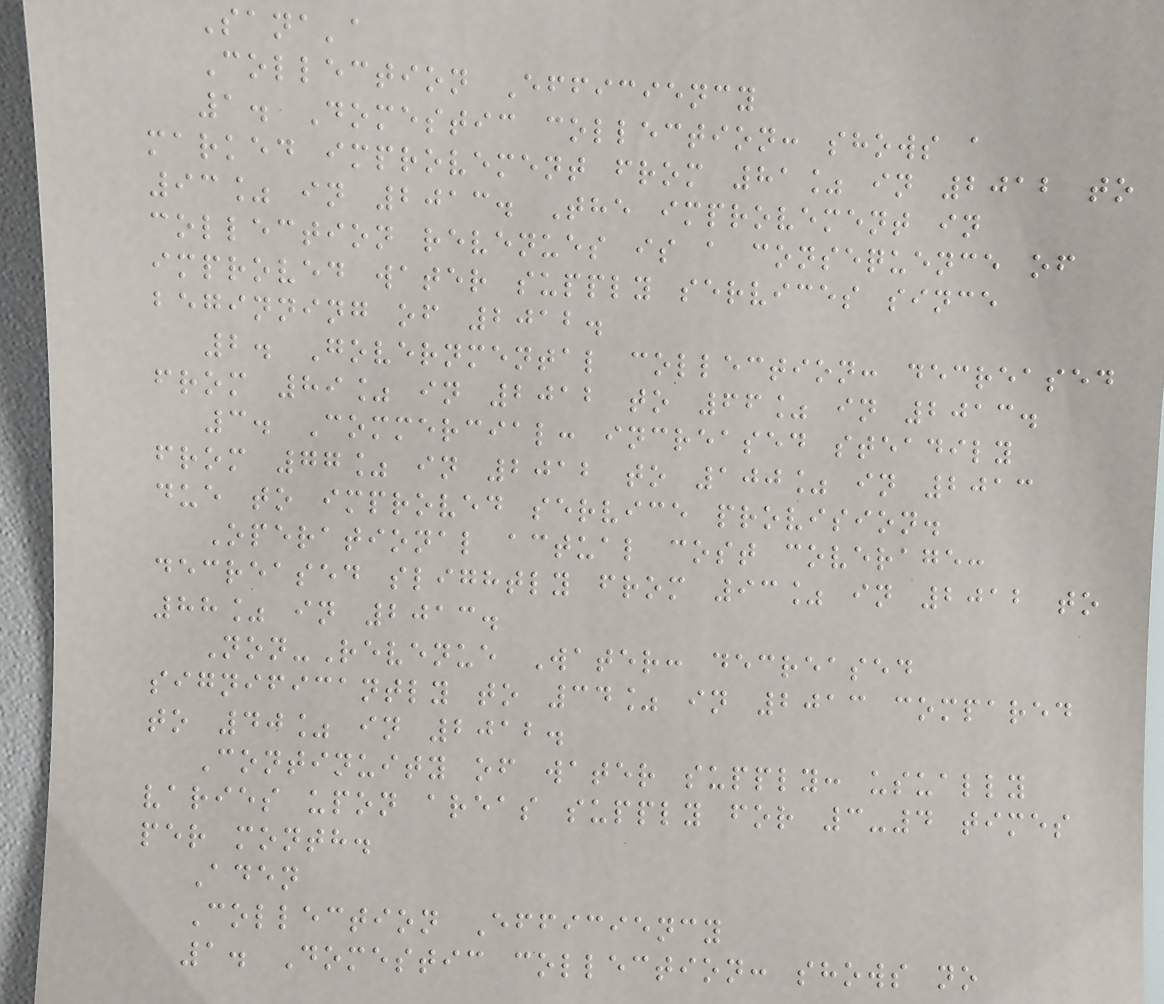Sana'a
Collection Efficiency
1. Domestic collection: shows a
marked improvement from 81% in 2012 to
93% in 2013. The improvement in
collection revenues is a consequence of
improved water supply services since
beginning of 2012.
2. Governmental collection: decreased
from 89% in 2012 to 66% in 2013.
3. Commercial: increased steadily
from 77% in 2012 to 100% in 2013
due to improved service provision.
Operational actual cost coverage:
decreased slightly from 93% in 2012 to
88% in 2013.
Non-Revenue Water: decreased
significantly to 34% in 2013 compared
to 40% in 2012.
Continuity of water supply: usually
varies upon areas supply for 3-4 times
per month.
Aden
Collection Efficiency
1. Domestic collection: shows no
